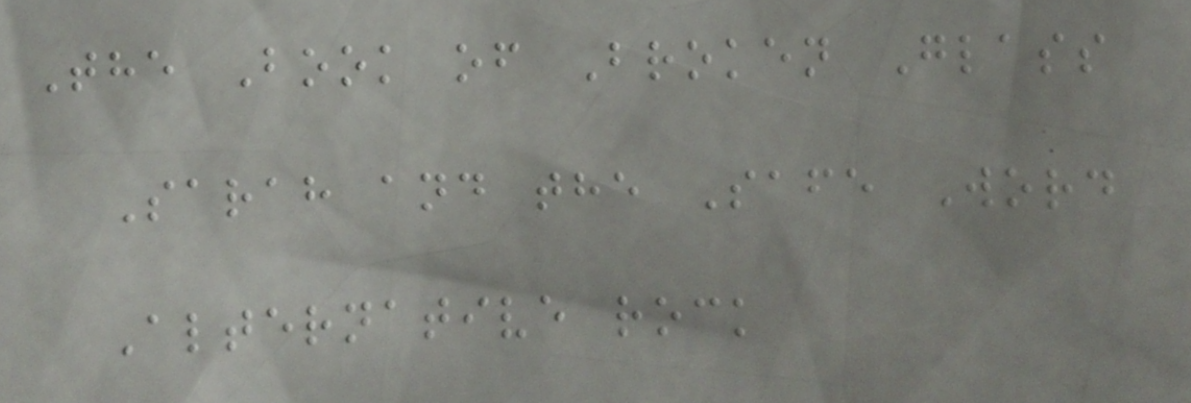The Book of Broken Glass
Sarah and the Safe Word
Alternative rock
